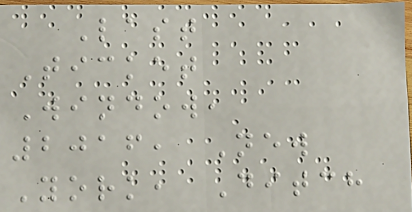Last
Ticket
Window,
2016, New
York, Ditch
